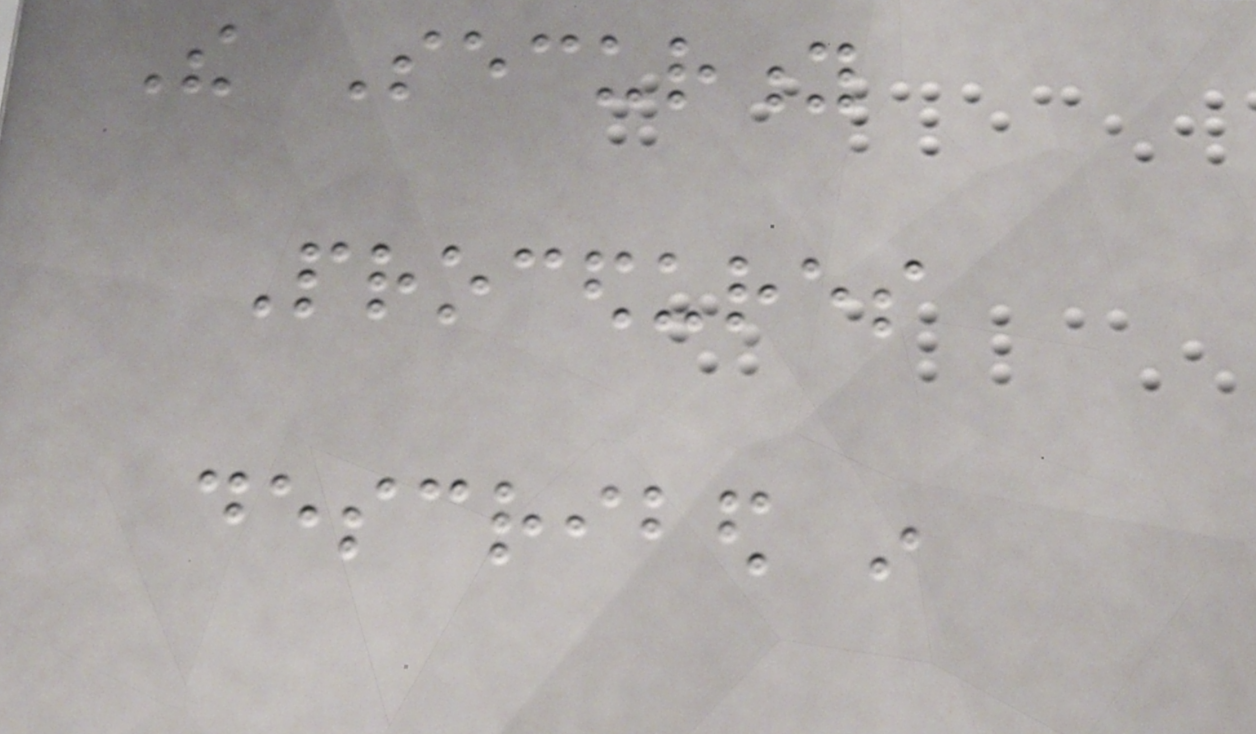The Security
Procedures
described in
